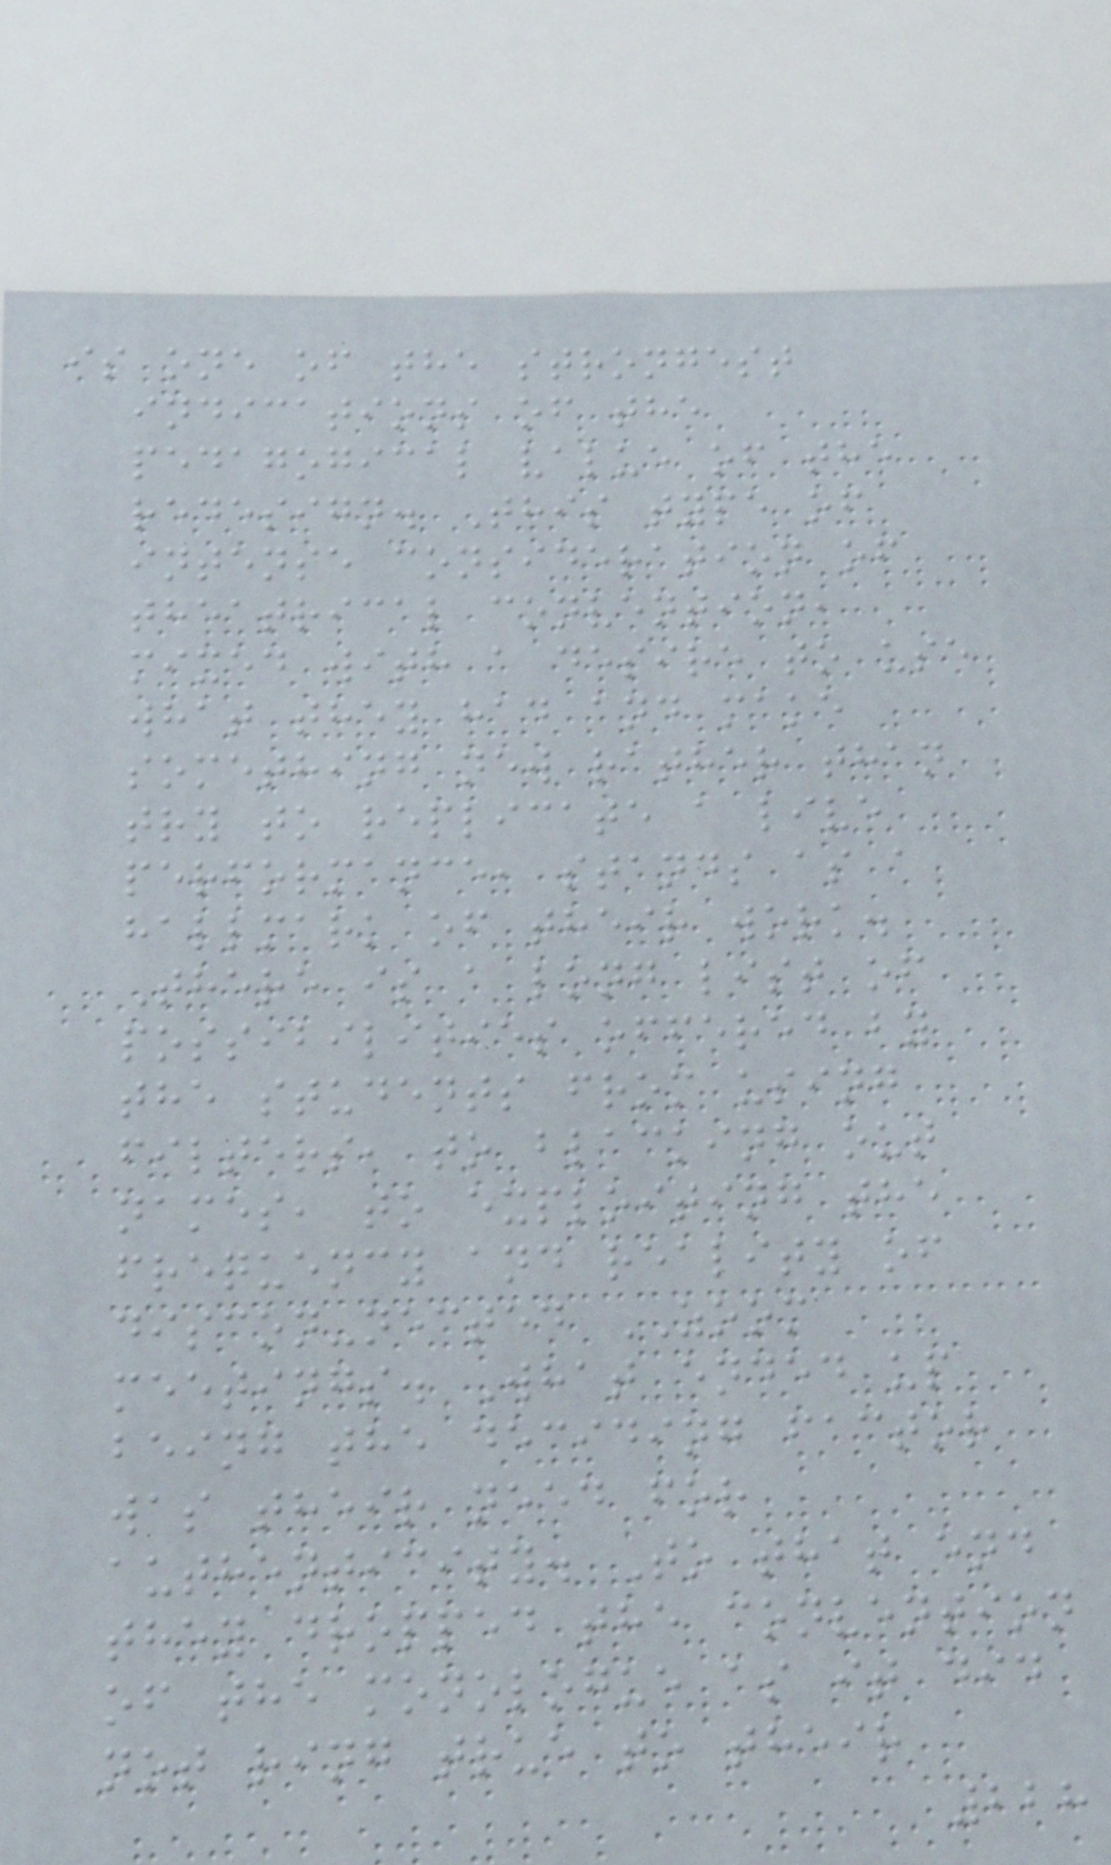is one of the strongest
indications of the
pedagogical value of the
redesign. This type of
intense consideration of
theatrical convention,
mixed with a desire to use
what they had and make
something new rather than
try to replicate a live
performance, stands as a
hallmark of their work.
There is a long list of
possibilities offered by
the students from using
filters, to blacking out
names, to exploiting the
frequency and reality of
discon-nected ZOOM
meetings. What ended up
being the deciding factor
was their need for
authenticity. To that end
they dropped the convention
of the monologue as it did
not ring true to their
228
